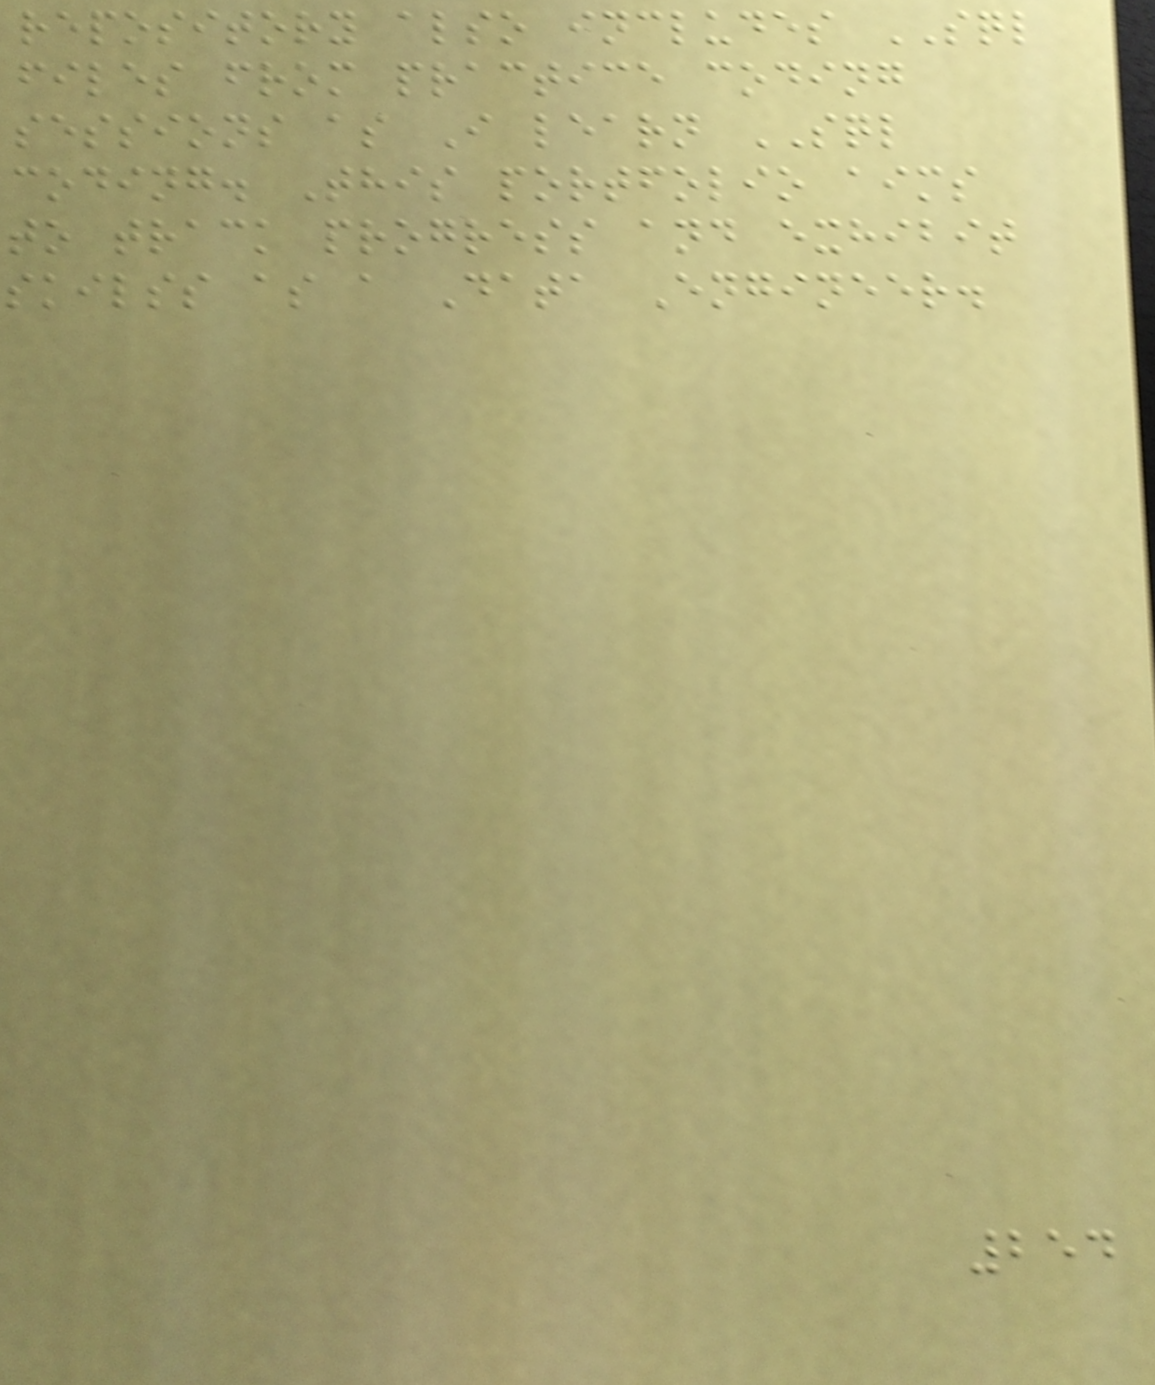repository also includes SQL
files from practice coding
sessions as I learn SQL
coding. This portfolio aims
to track progress and exhibit
skilss as a Data Engineer.
254
